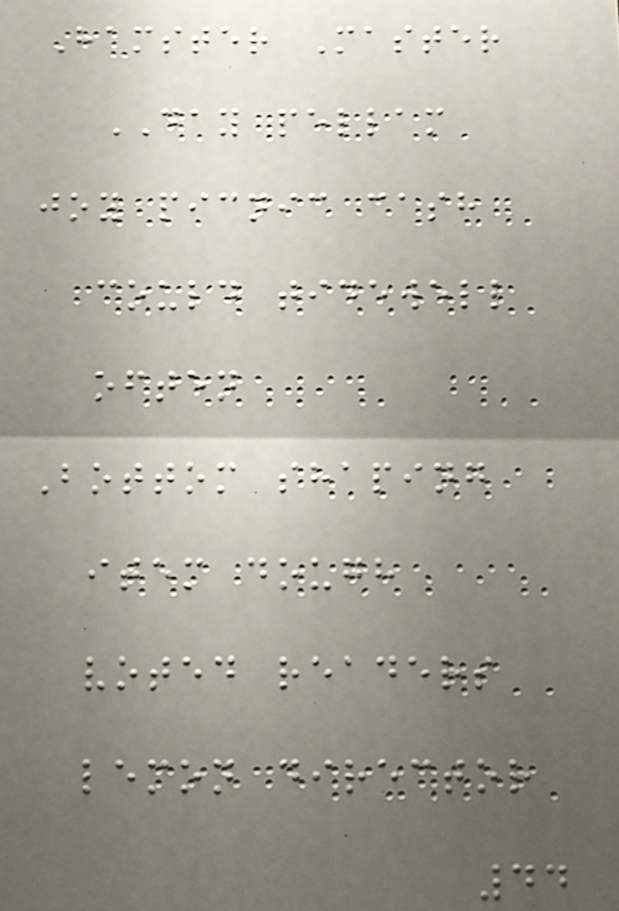Hamster Master
DAY pellam
joy picnic cash
could tidewell
often
Bottom shaping
item dough
voted readers
lemon director
44
